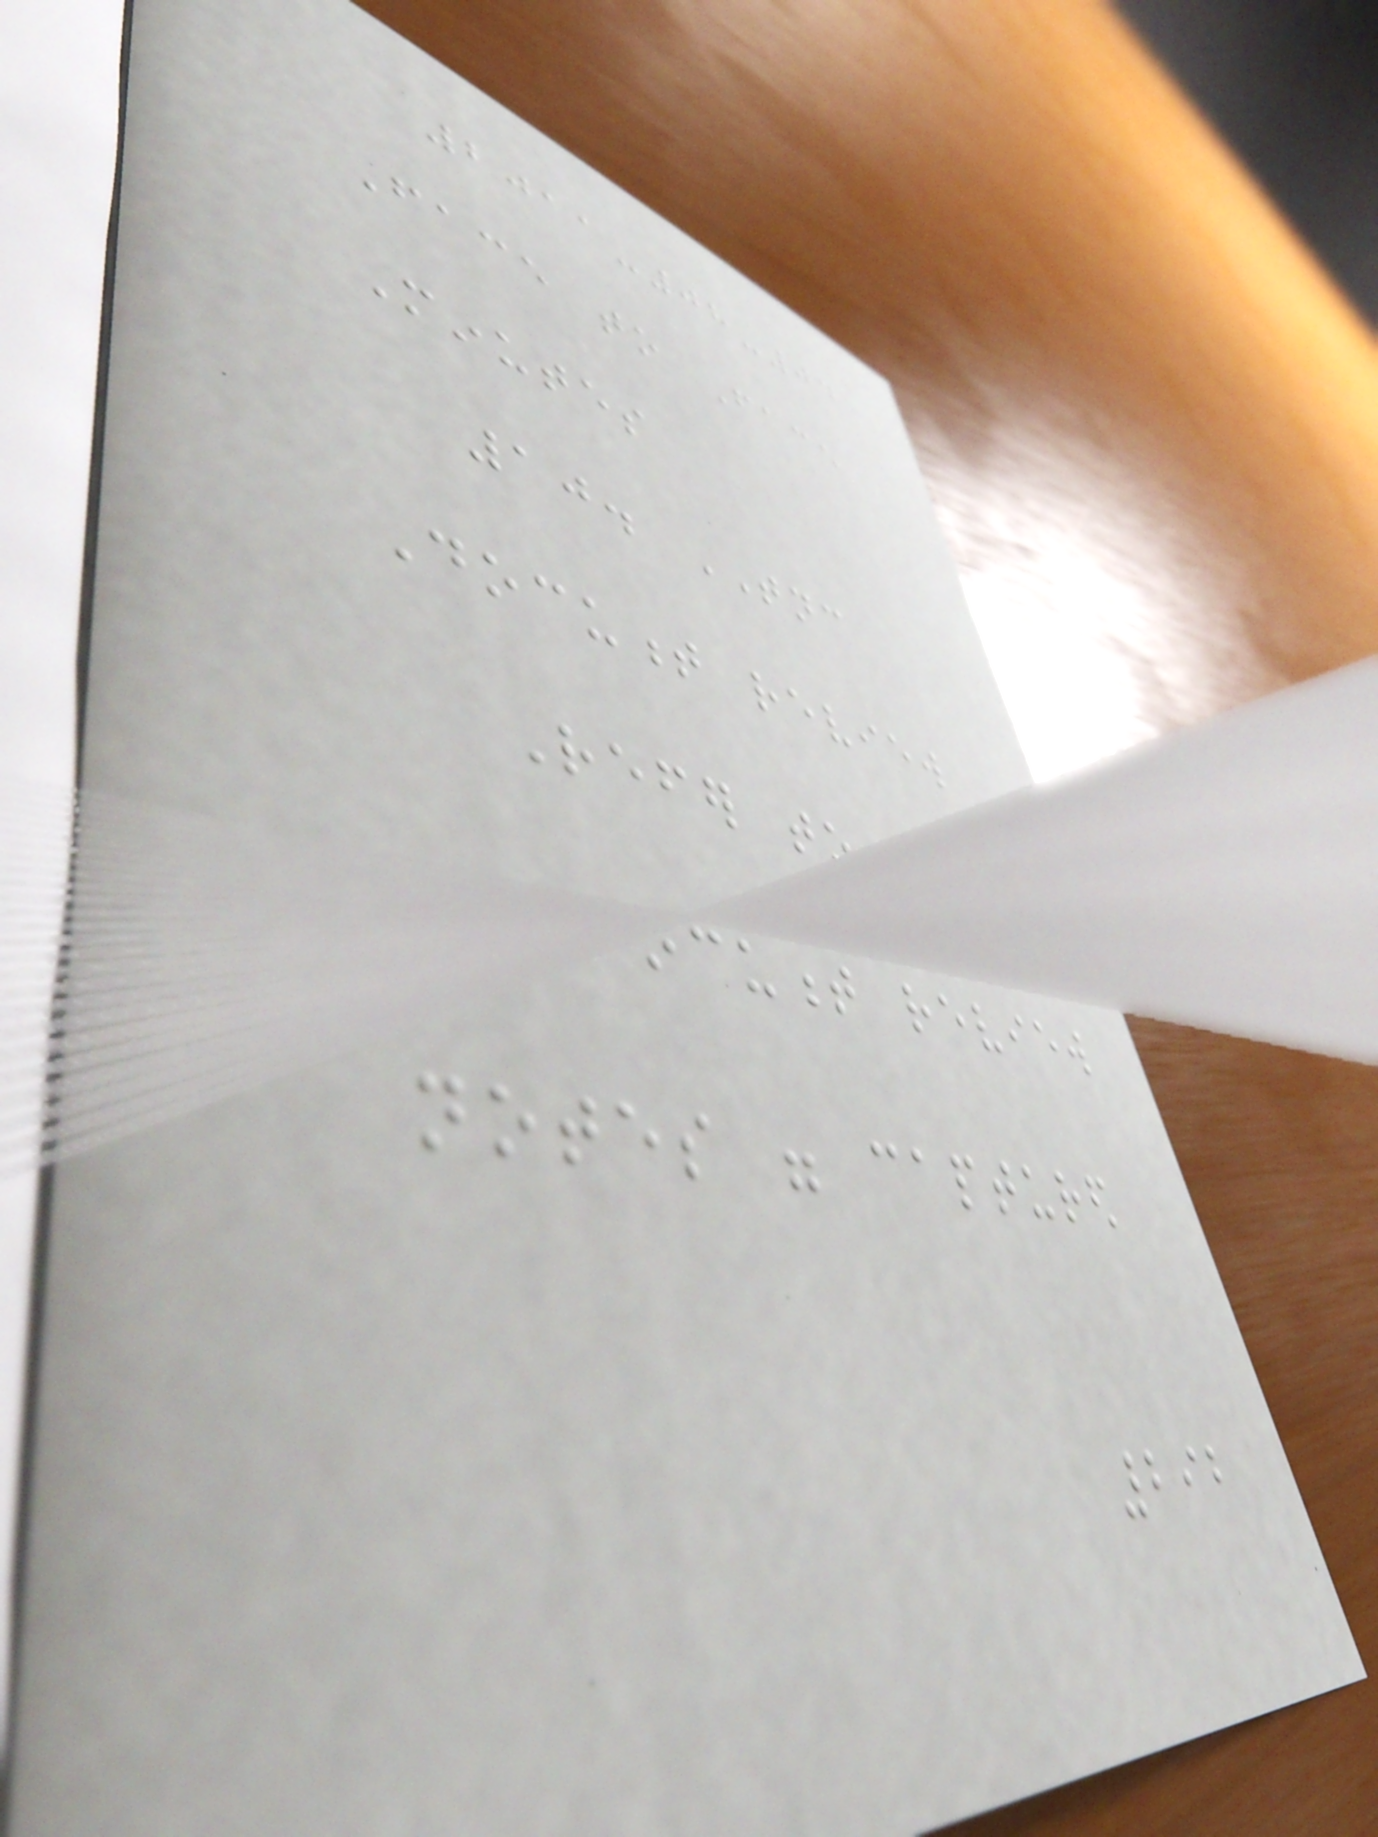2011-08-04
Face to Face
Minutes
10. TNC
Document review
Refer to:
Document review
notes were captured
292
